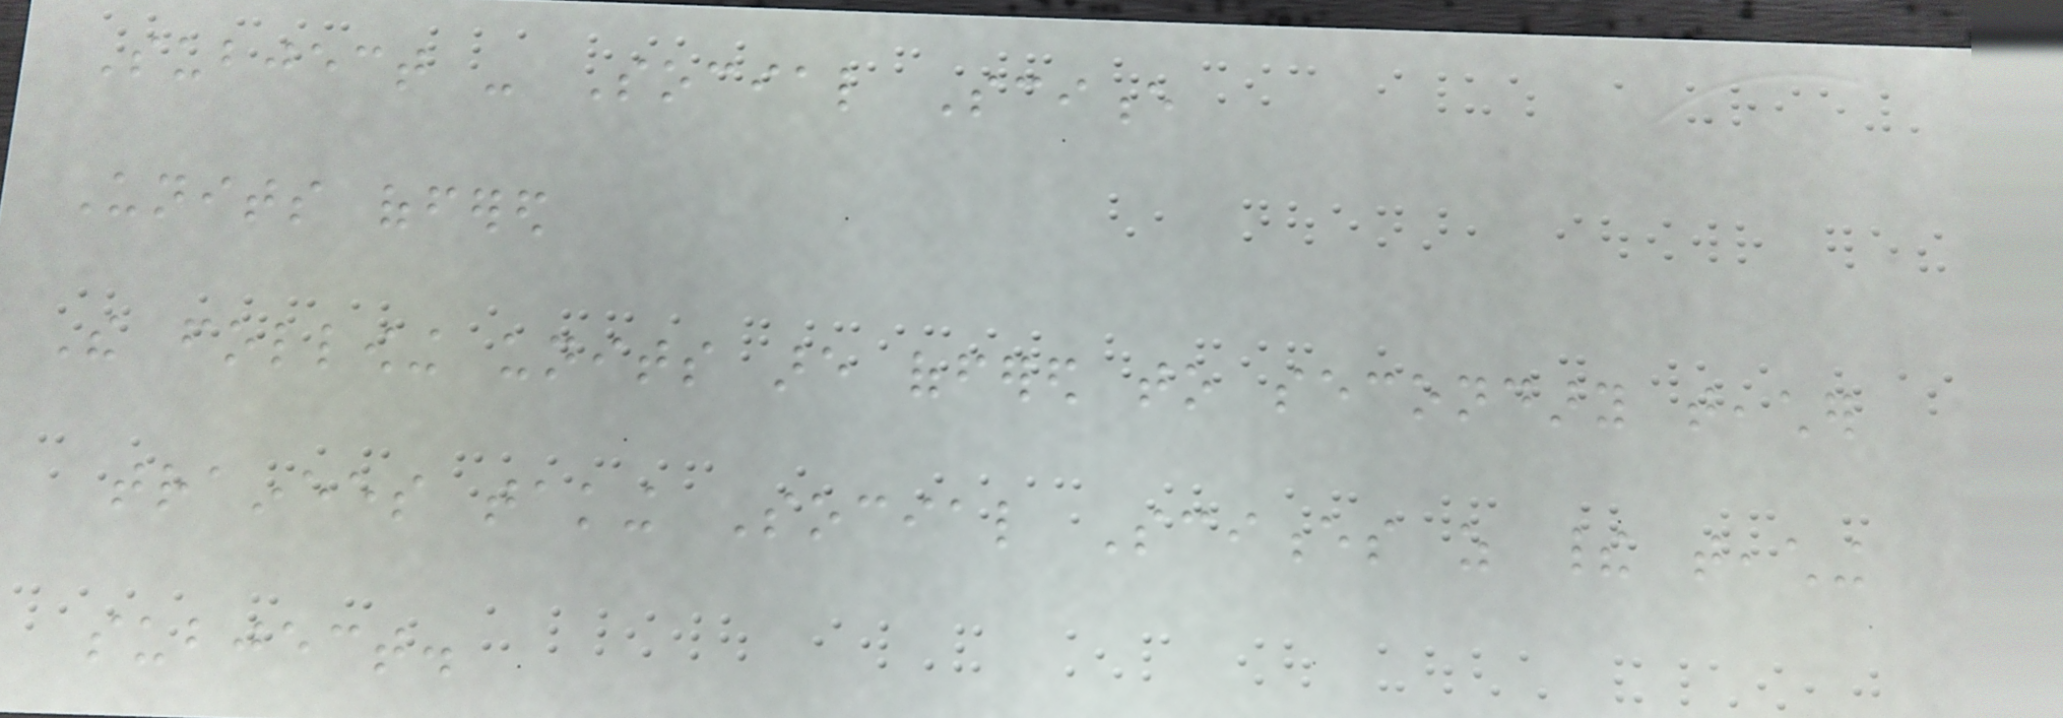Subject - Social Science
Units offered
The following units are offered to secondary teacher
trainees taking Social Sciences as their teaching
subject.
